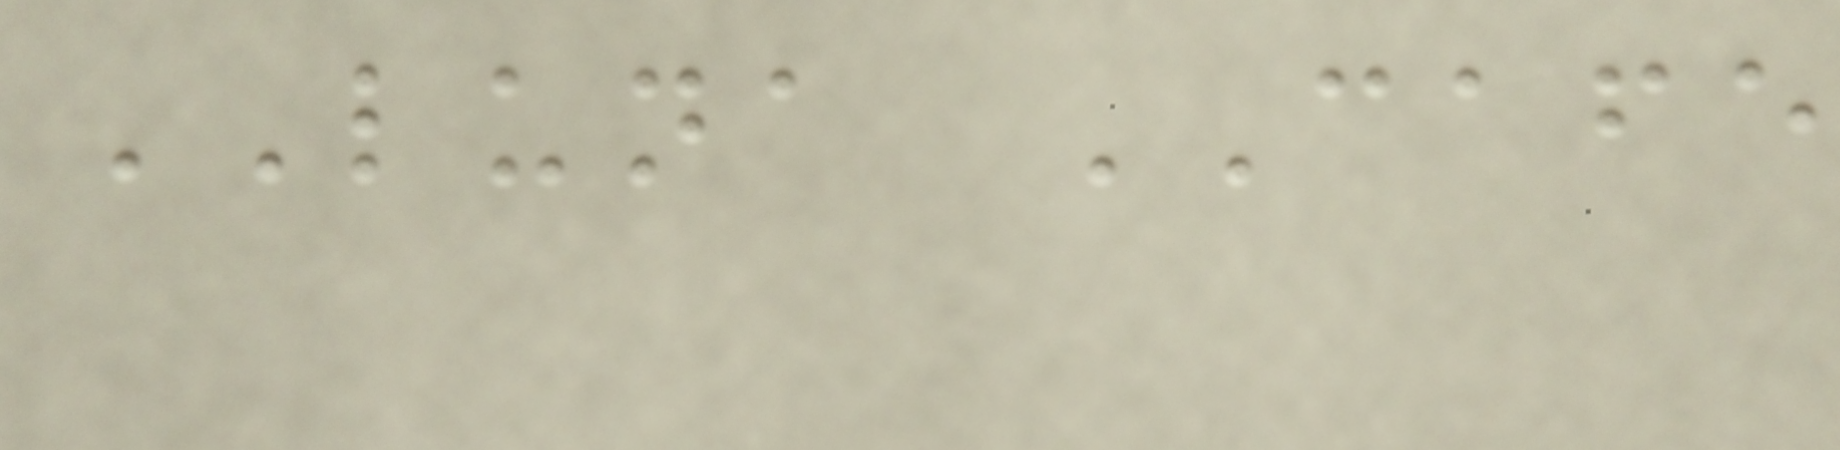LUNA CAFE
